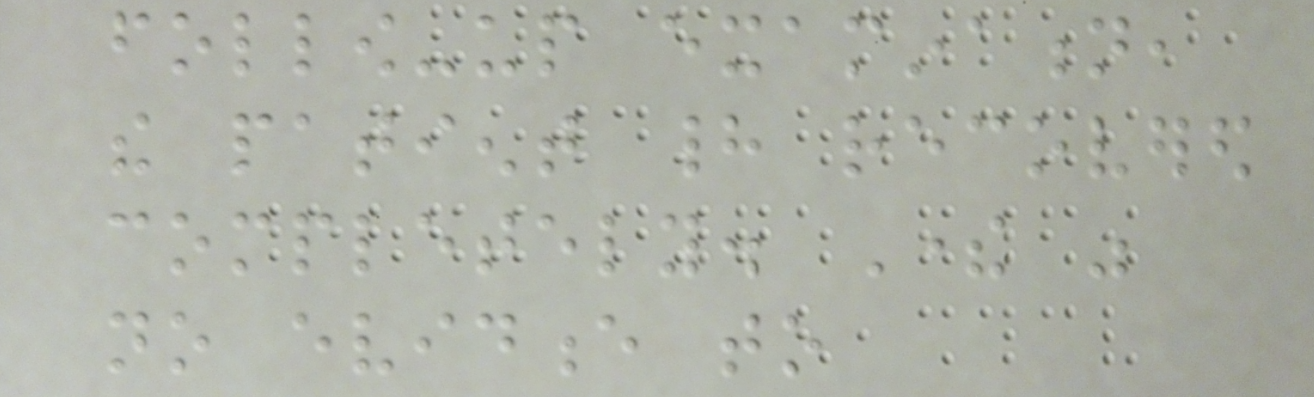follow-up examination,
the patient had recovered
completely. There was
no evidence to
